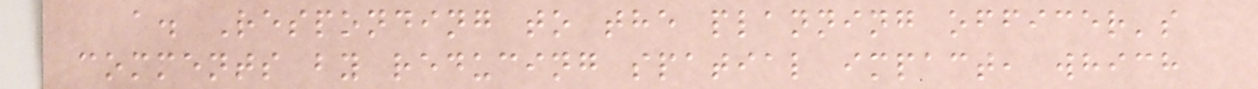a. Responding to the planning officer's
comments by reducing spatial impact, which
